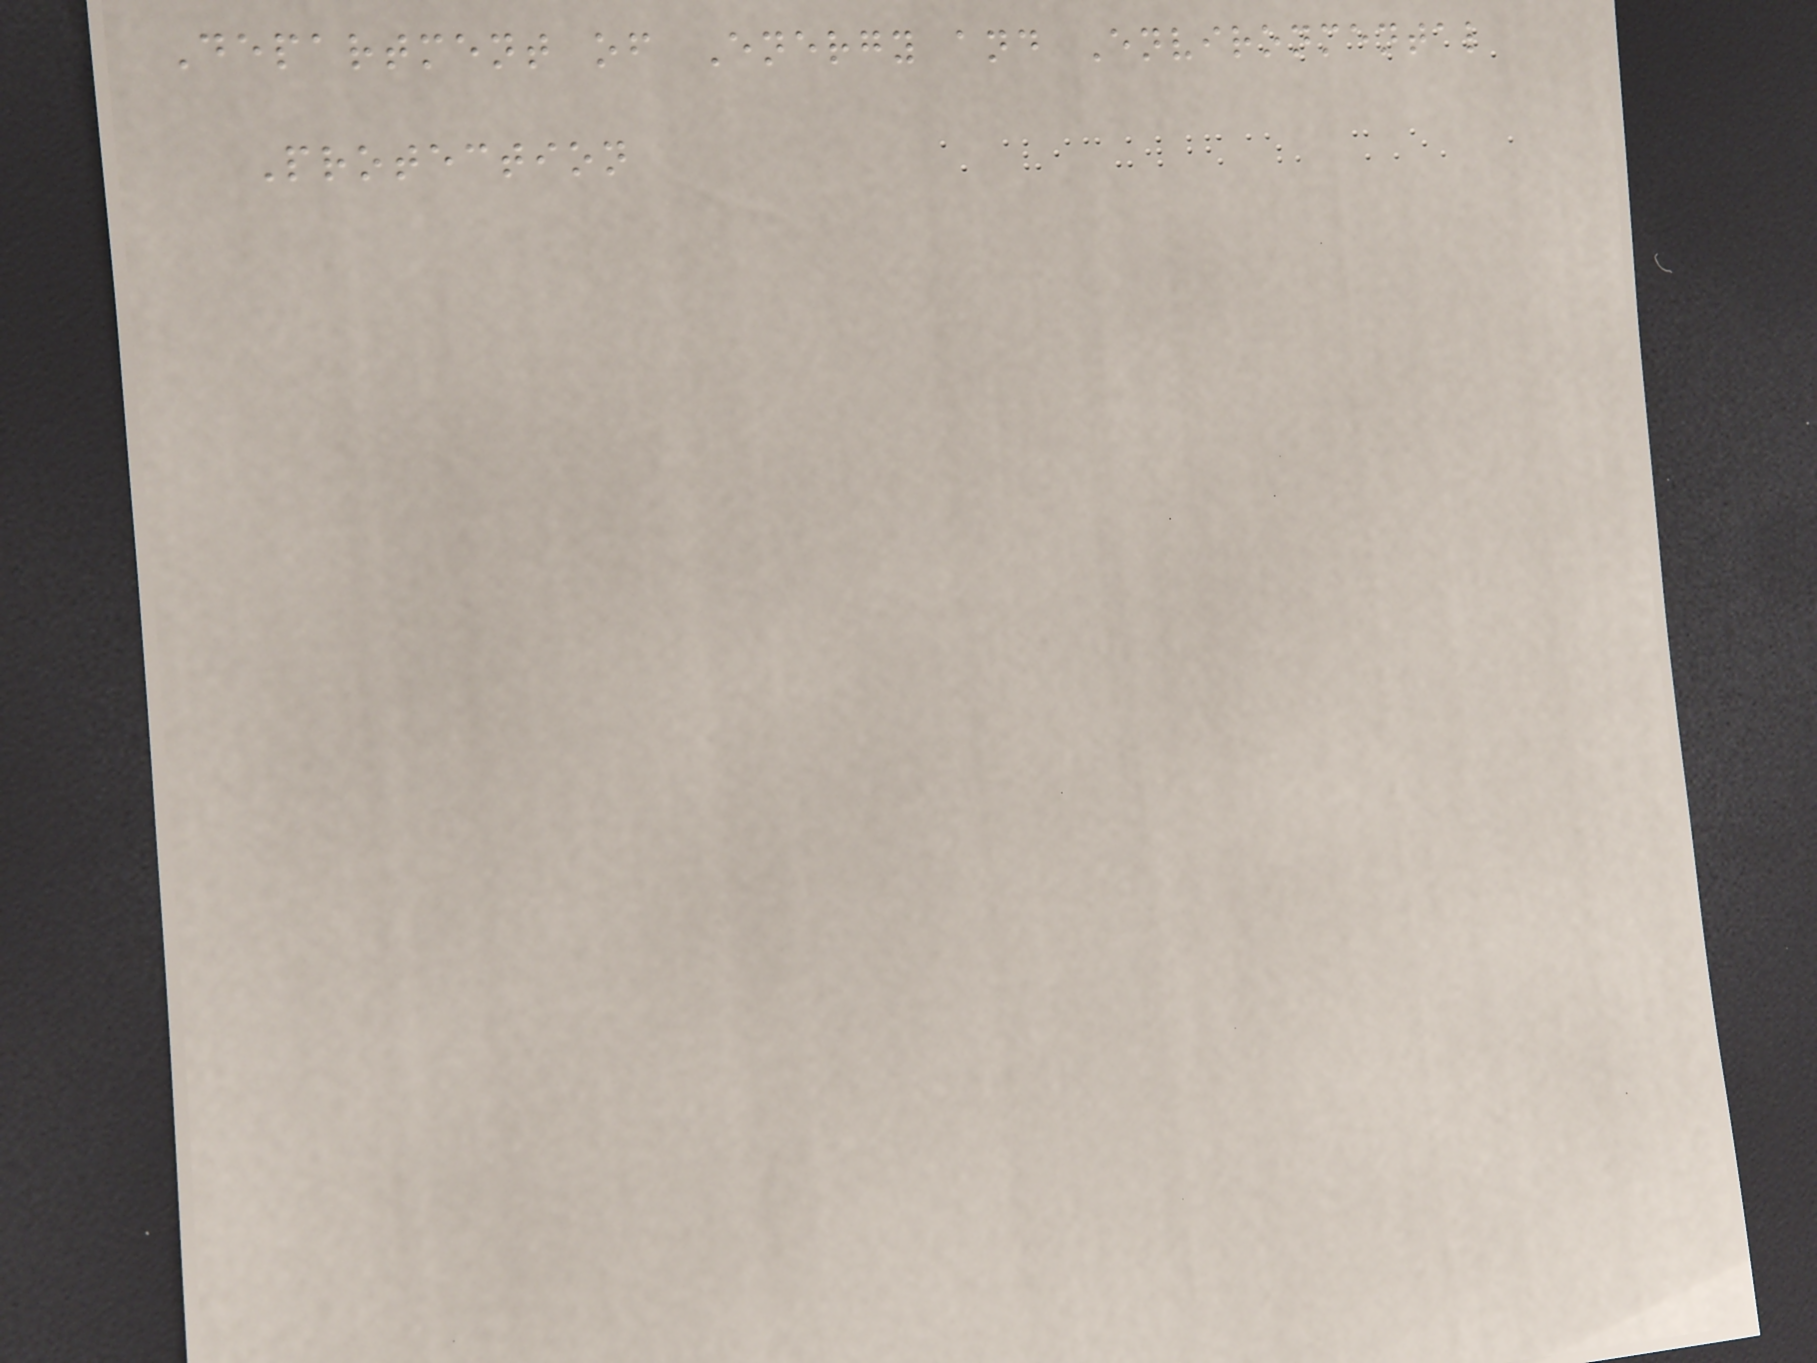Department of Energy and Environmental
Protection
